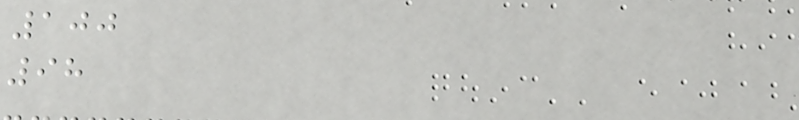100
98
